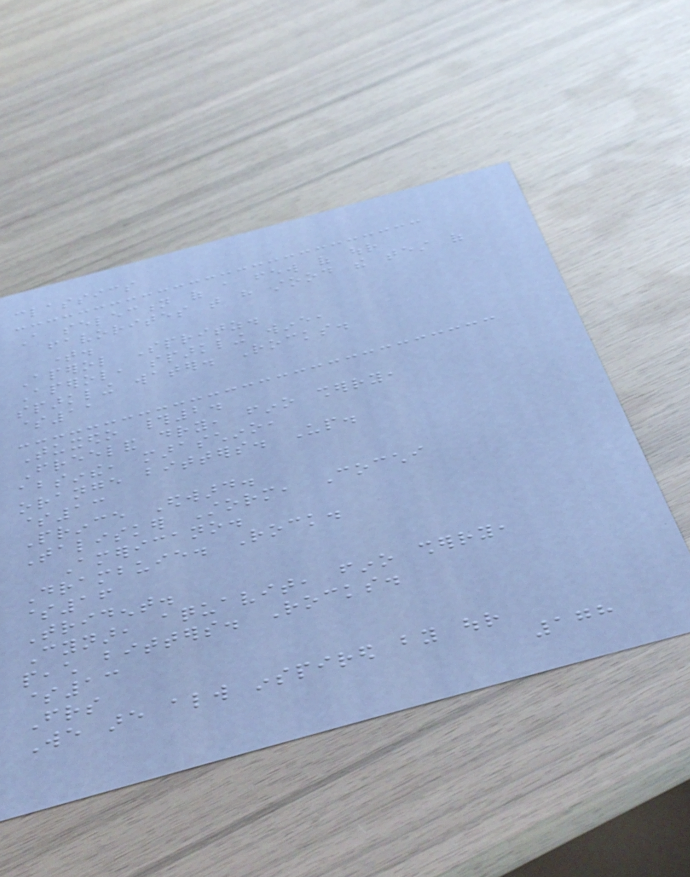classics
A selection of a few of our
favorites that have stood the test of
time.
Aperol Spritz.
Aperol, sparkling wine,
sparkling water. Rocks.
$11
Tuxedo #2.
Freeland dry, fino sherry,
absinthe, maraschino,
orange bitters. Up.
$13
Prince Edward.
Talisker Storm, Cocchi
Americano.
Drambuie. Rock.
$16
Trident.
Cynar, aquavit, fino sherry,
peach bitters. Rocks.
$13
Friends
We are always inspired by our
178
